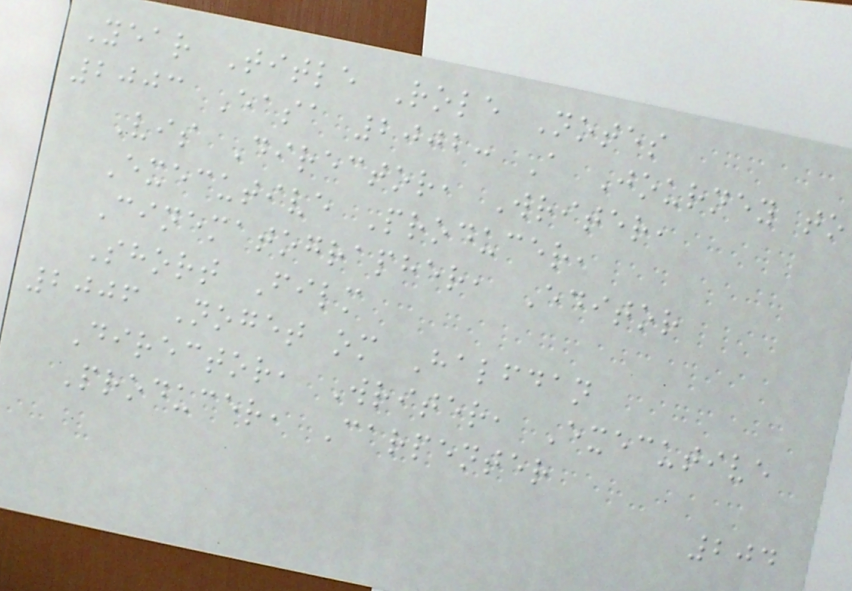Year Title Role Notes
2003 Easa 2002: A Journey to
Vis Director, Writer,
Executive Producer,
Cinematographer, Editor
Short Film
2006 Noget om Halfdan
Director, Writer, Executive
Producer, Carpenter
204
